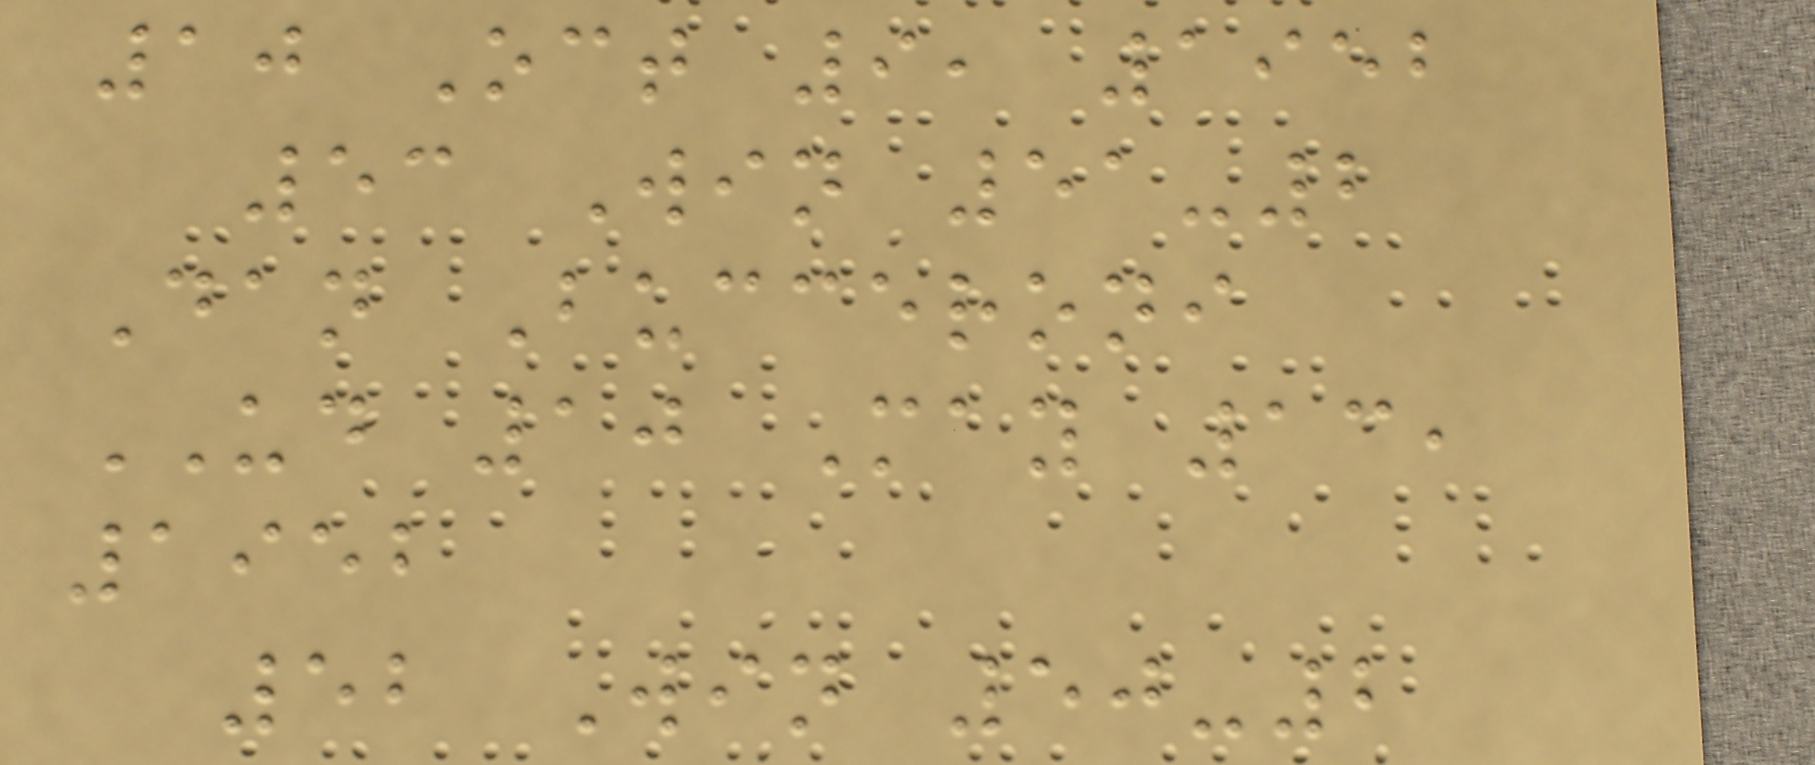10 Oct 9, 1952
53 Win 51-2
Dan Bucceroni
UD 10 May 13,
1952
52 Win 50-2
